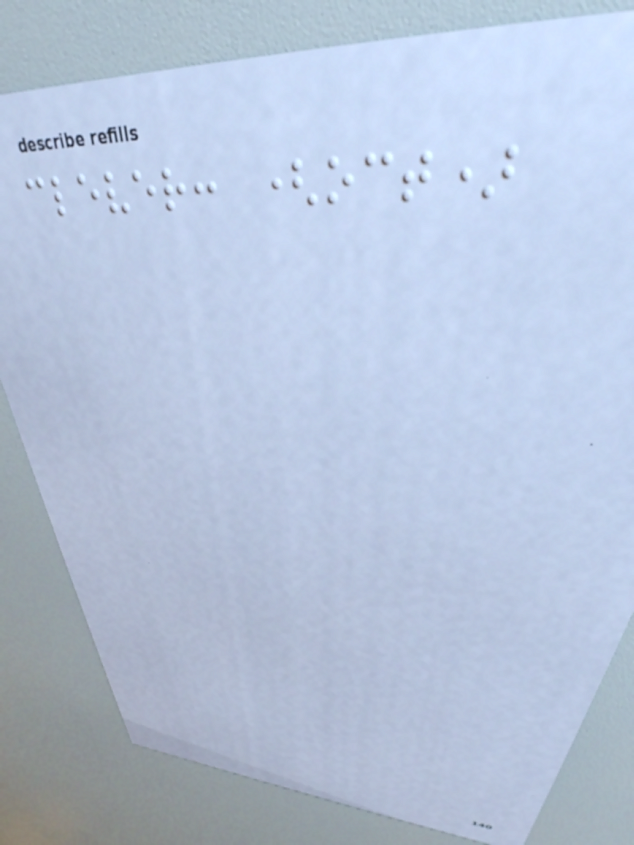clever: (oct)
